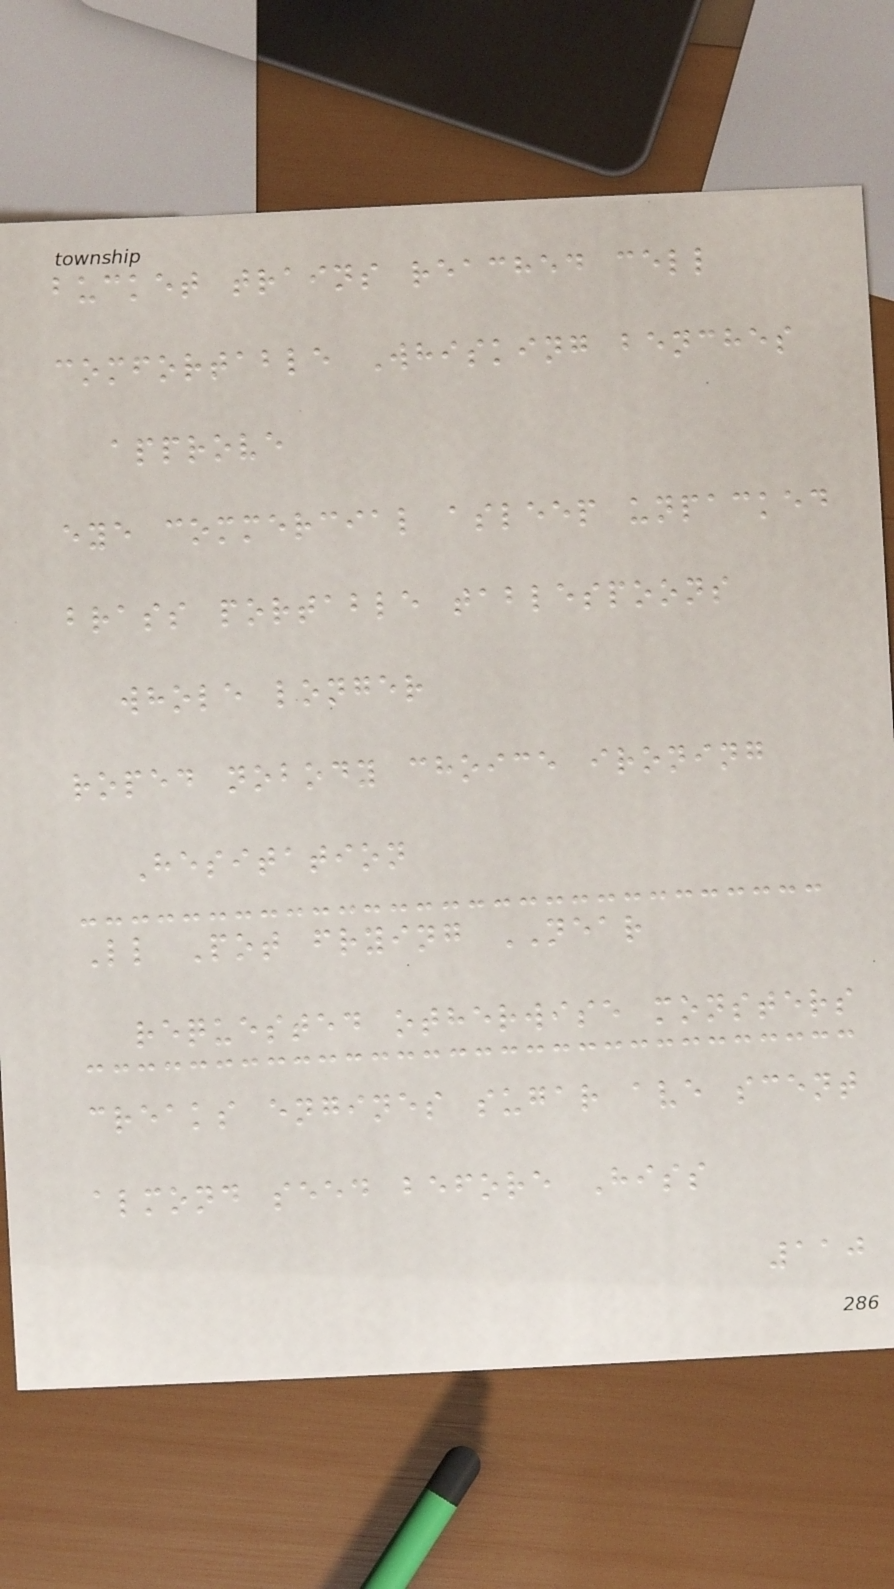bucket trains reached cell
comfortable Whisking benches
approve
eye commercial asleep unpacked
brass portable tablespoons
whole longer
roped nobody choice ironing
Hesitation
Ll Pot frying NEAR
requested otherwise monsters
creaks engines sugar ave scent
almond seed before Hiss
110
